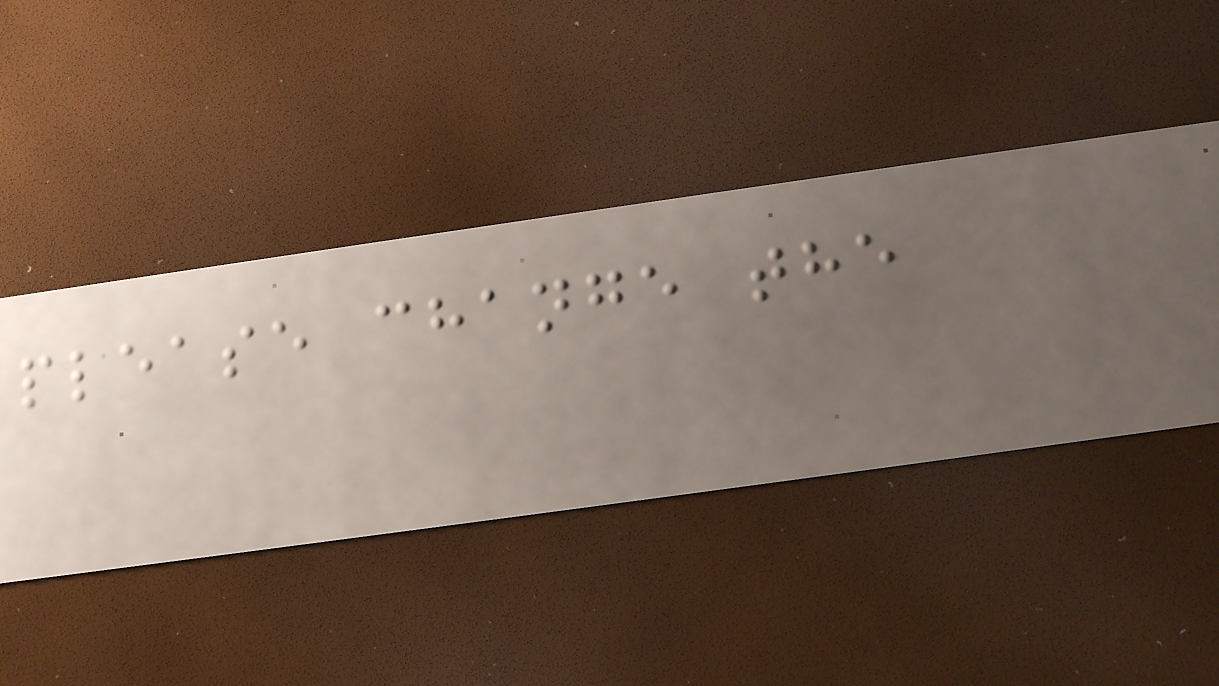please change the
